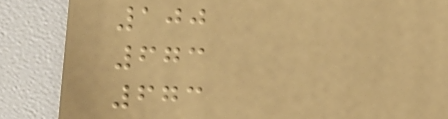100
673
673
